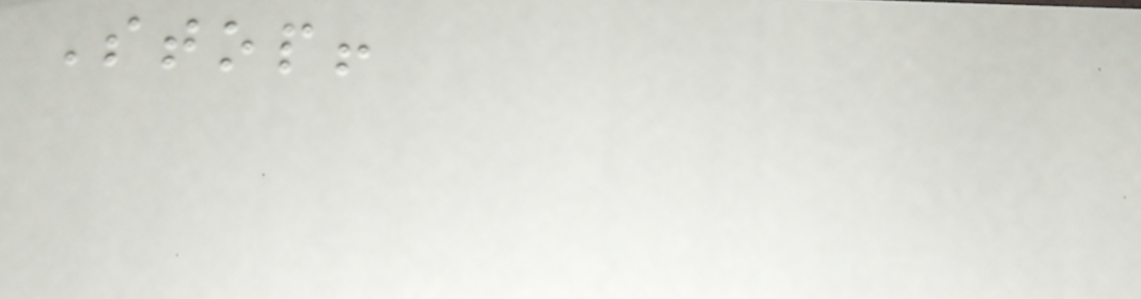Stop!
